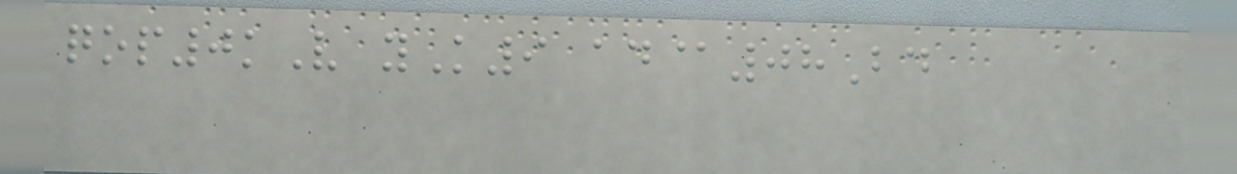qop0kV yK9 ad@08Bd
